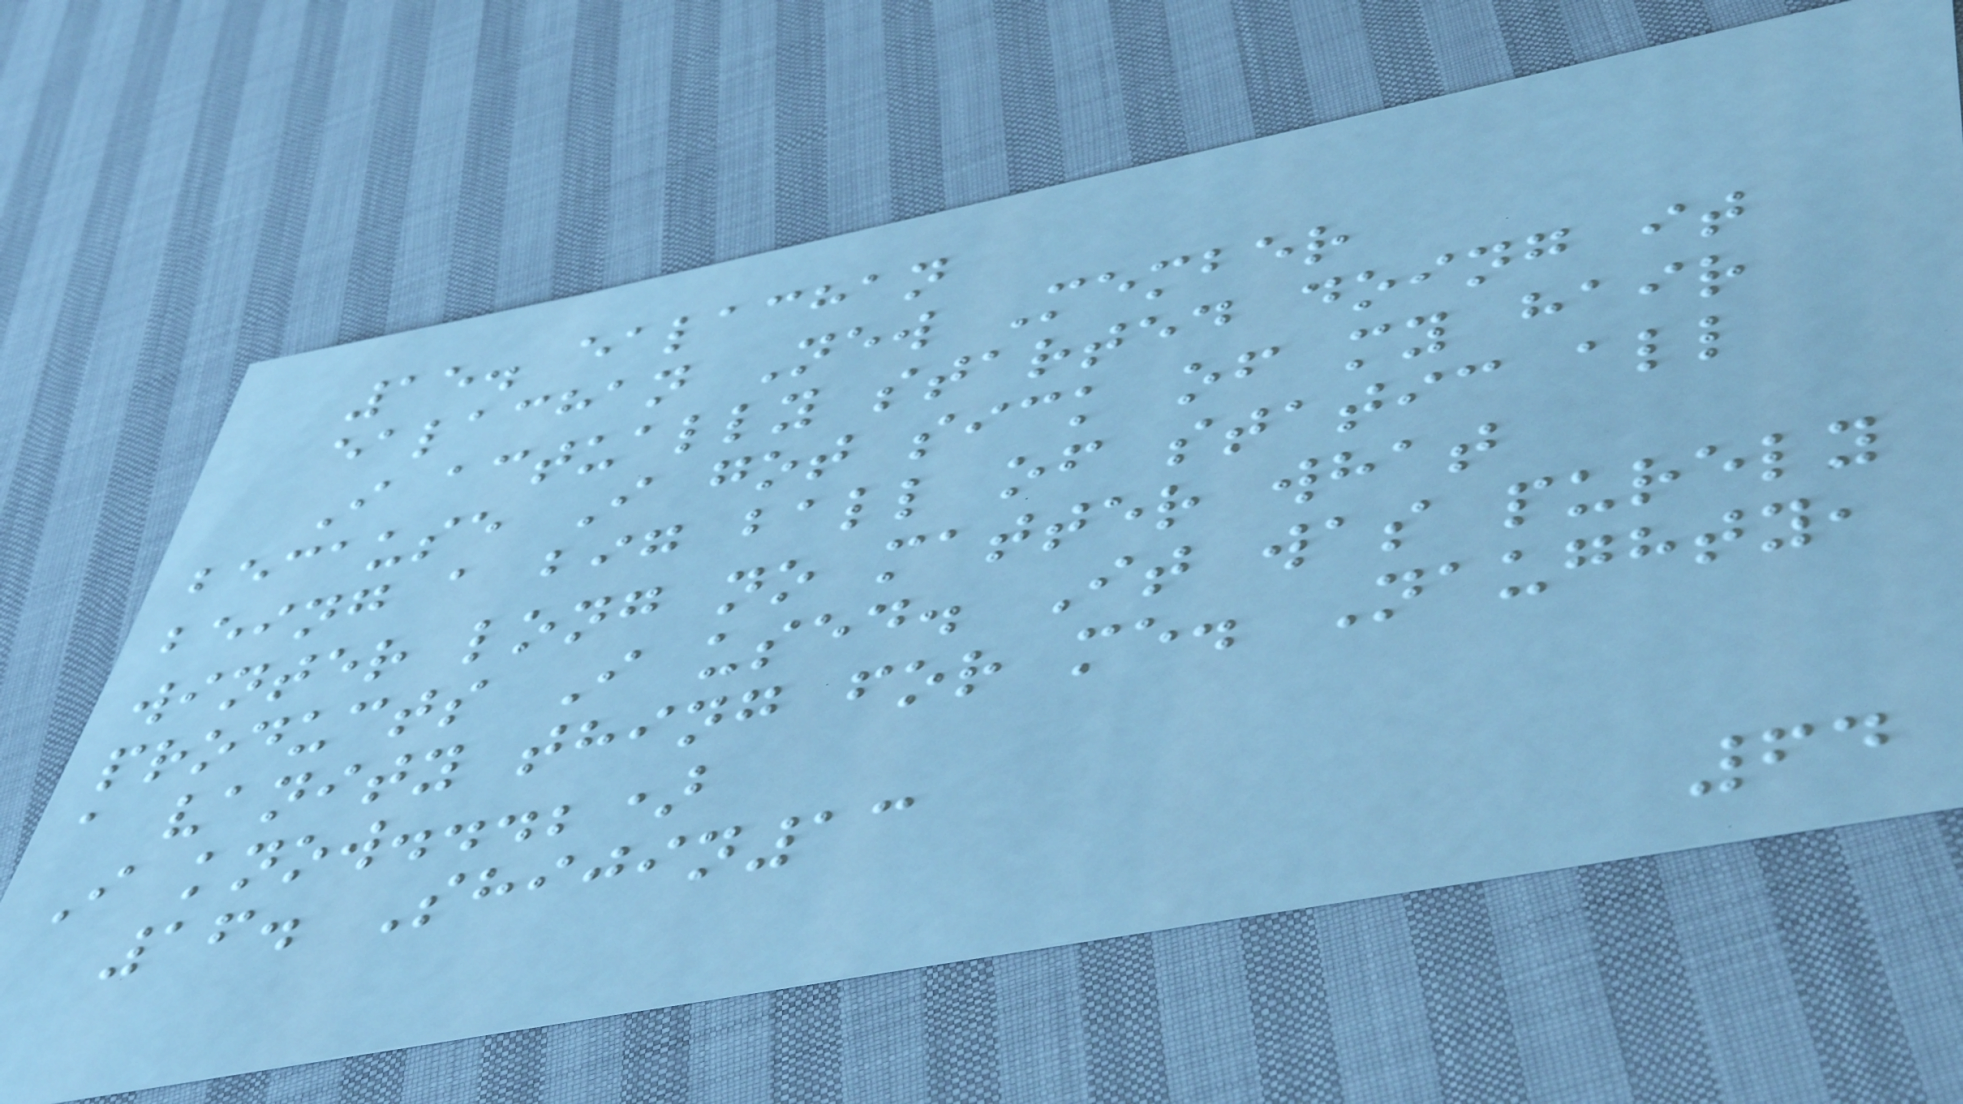15. ealachan
ealachan New Member
I actually started doing it
because I got sick of my hair
being a big ball of static all
winter long no matter what
products I used. It was purely
a vanity thing for me. Naughty,
I know...;)
16. Shijin13
64
